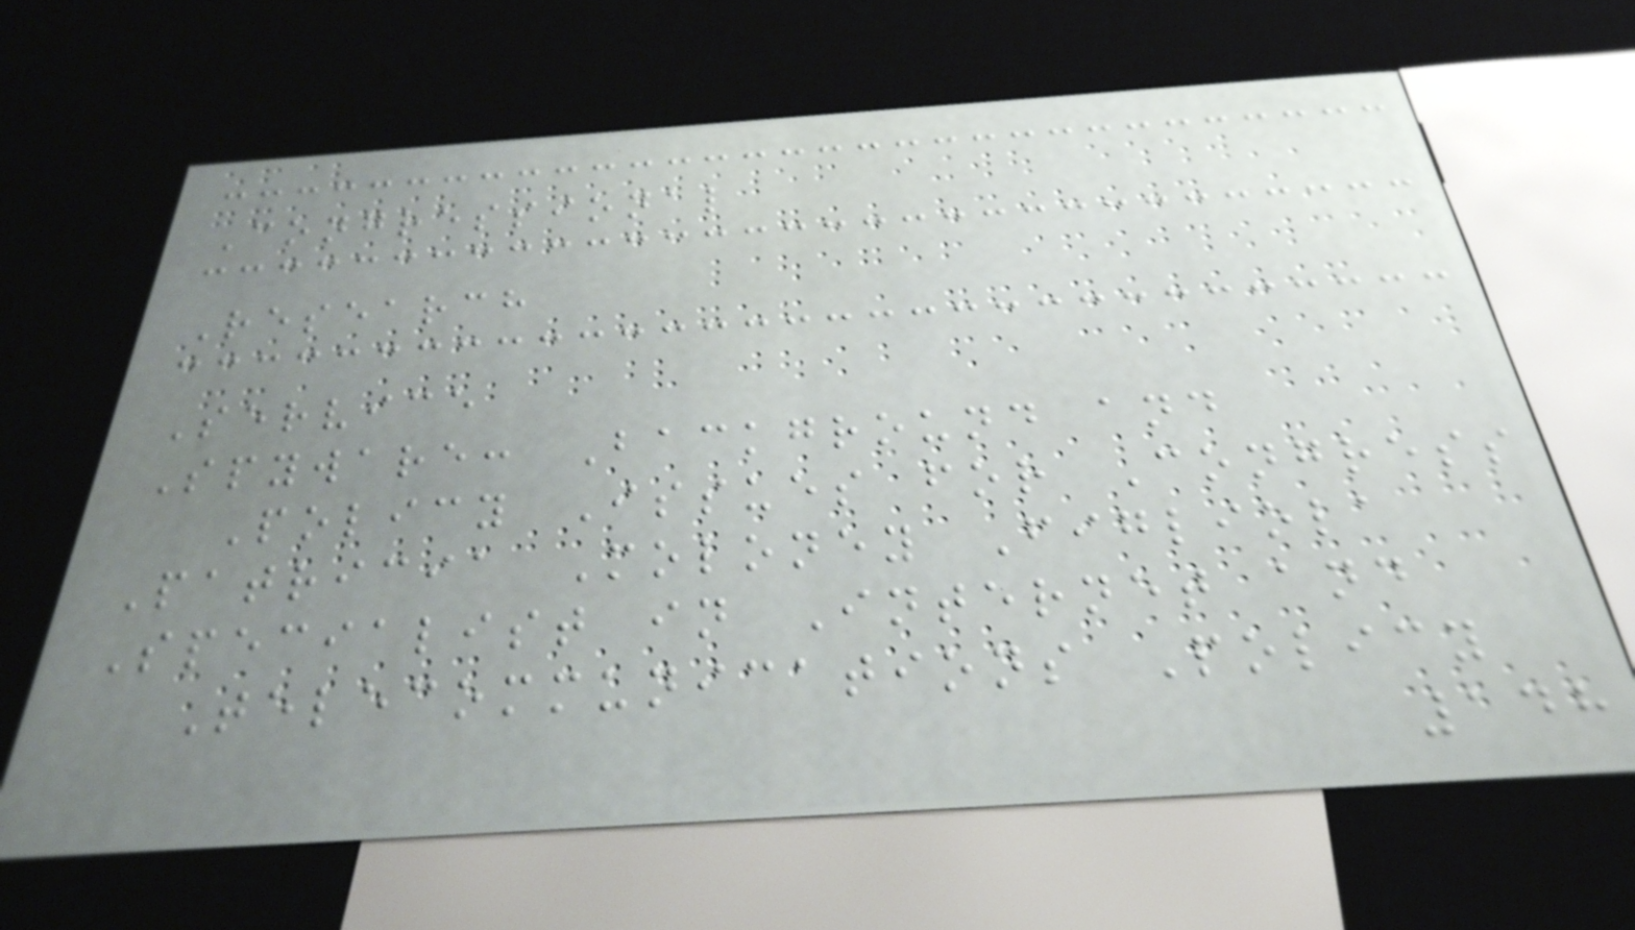Congressional
Research
Service
Spyware: Background and
Policy Issues for Congress
Patricia Moloney Figliola
Specialist in Internet and
Telecommunications Policy
148
